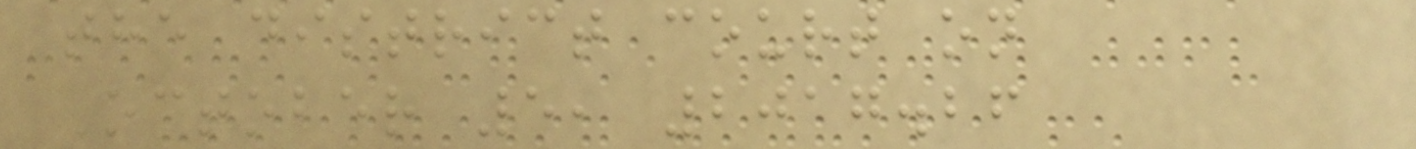the district court on
October 5, 2017.26
